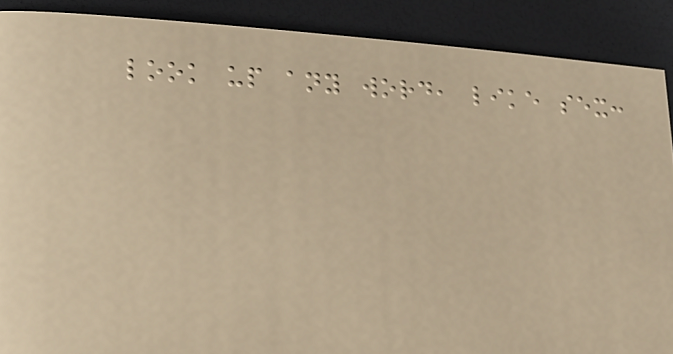look up any word, like sex:
